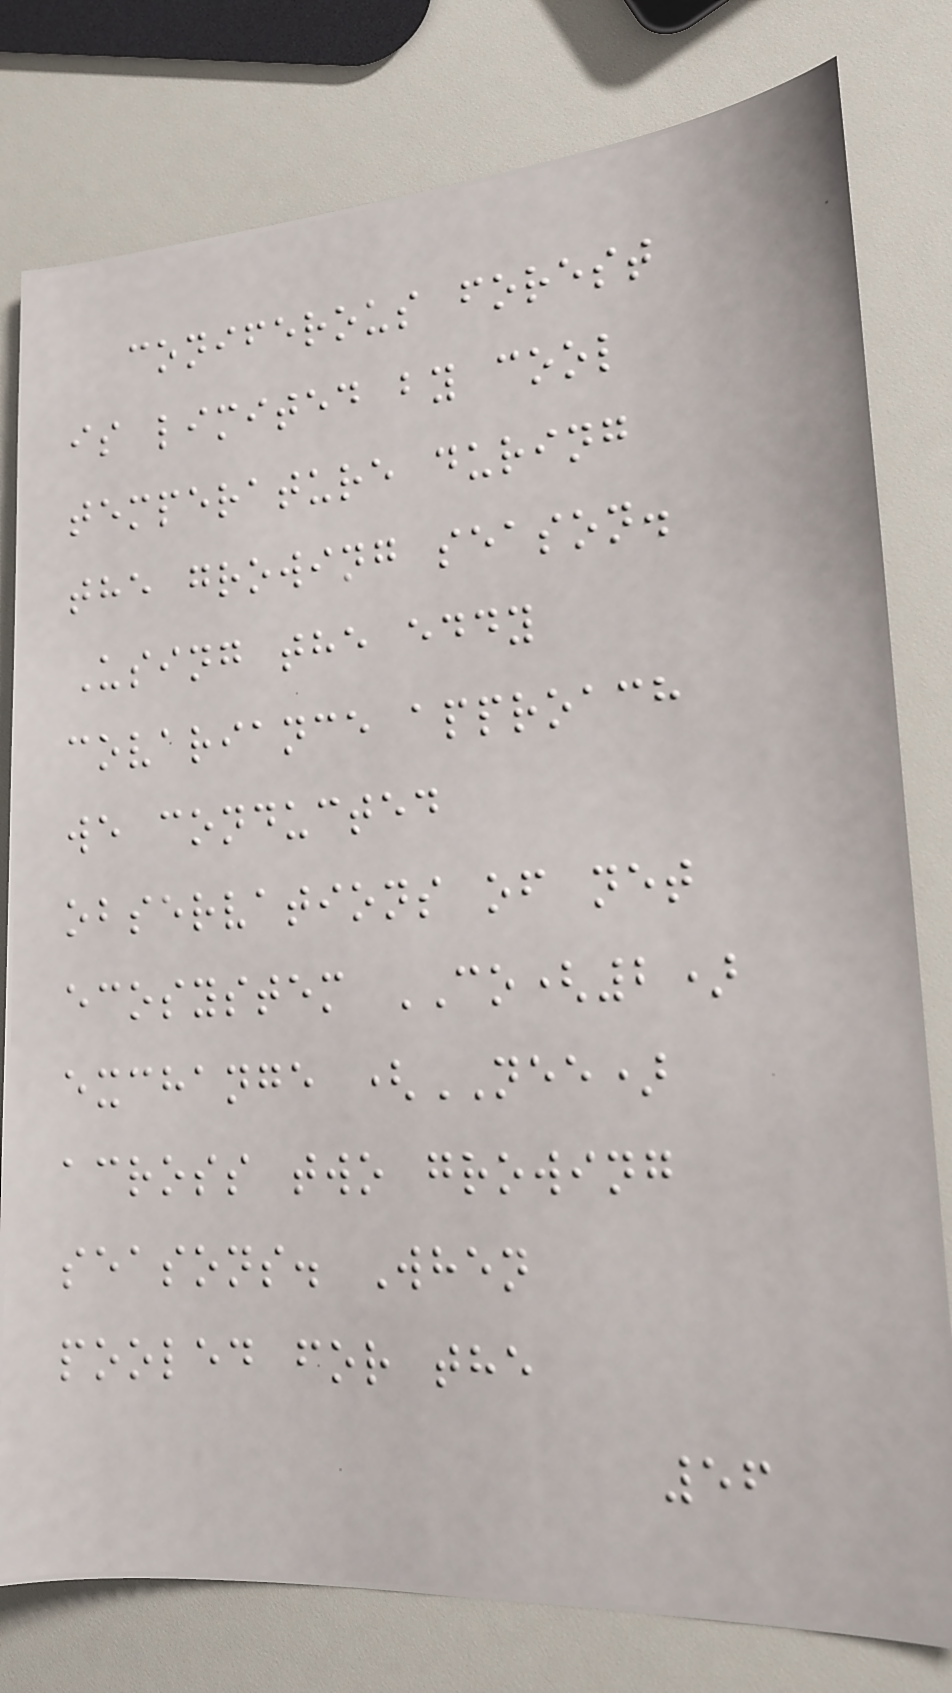coniferous forest
is limited by cool
temperature during
the growing season.
Using the eddy
covariance approach
we conducted
observations of net
ecosystem CO(2)
exchange (NEE)
across two growing
seasons. When
pooled for the
56
